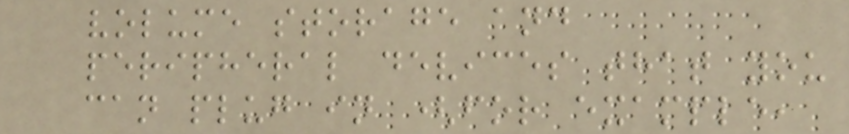volume storage and
peripheral devices that you
can plug in (for example,
